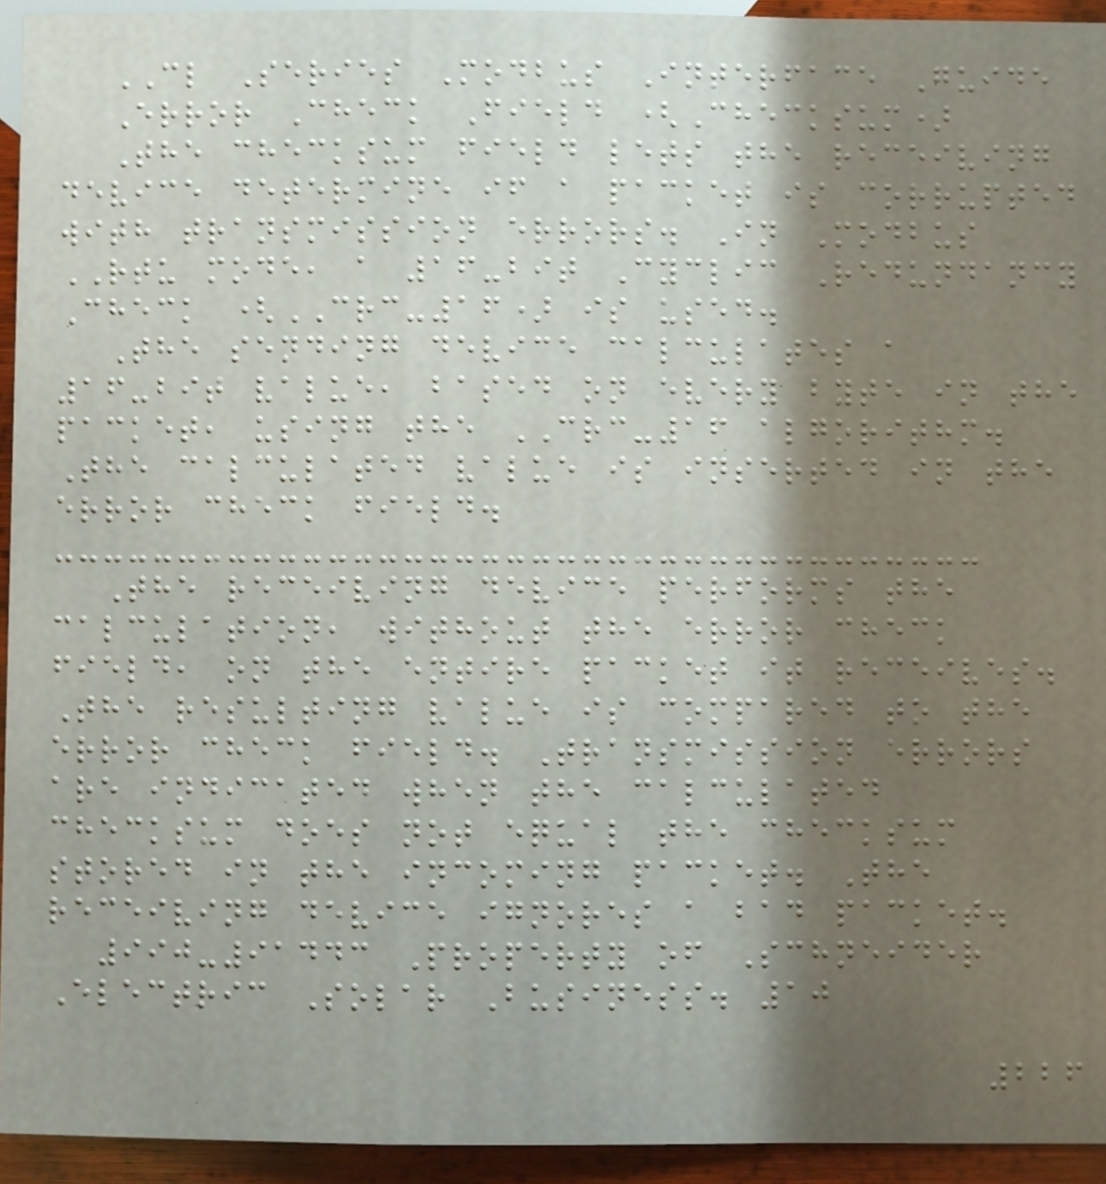CL Series Modbus Interface Guide
Error Check Field (Checksum)
The checksum field lets the receiving
device determine if a packet is corrupted
with transmission errors. In Modbus
RTU mode, a 16-bit Cyclic Redundancy
Check (CRC-16) is used.
The sending device calculates a
16-bit value, based on every byte in the
packet, using the CRC-16 algorithm.
The calculated value is inserted in the
error check field.
The receiving device performs the
calculation, without the error check
field, on the entire packet it receives.
The resulting value is compared to the
error check field. Transmission errors
are indicated when the calculated
checksum does not equal the checksum
stored in the incoming packet. The
receiving device ignores a bad packet.
990-91443 Property of Schneider
Electric Solar Business. 10
226
